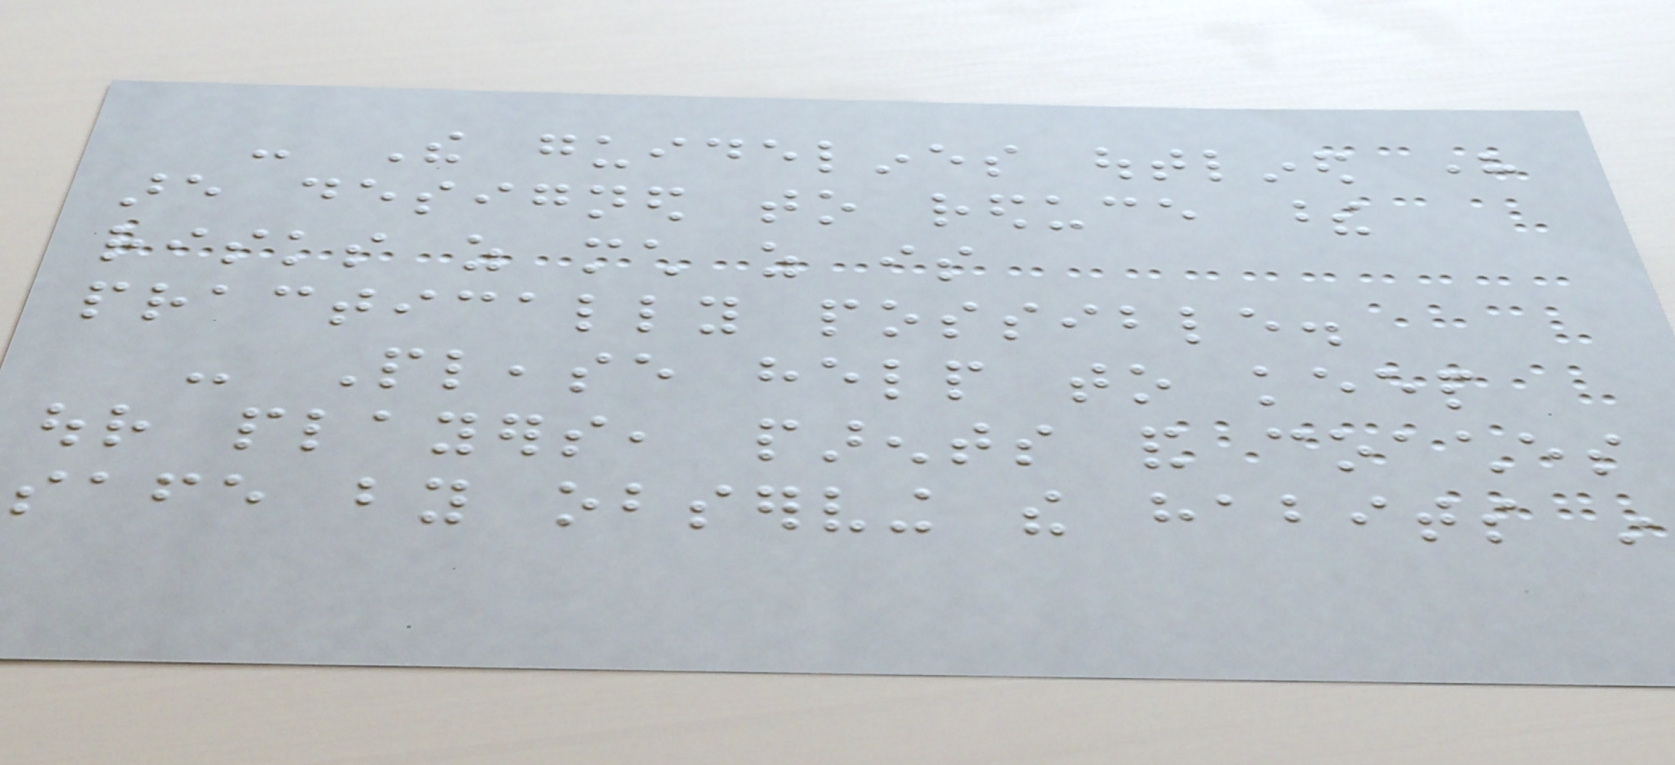- The guidelines outlined here
are designed to reduce these
risks as much as is
practically possible.
- Please help to keep
our players, parents and coaches
safe by observing the habits in
